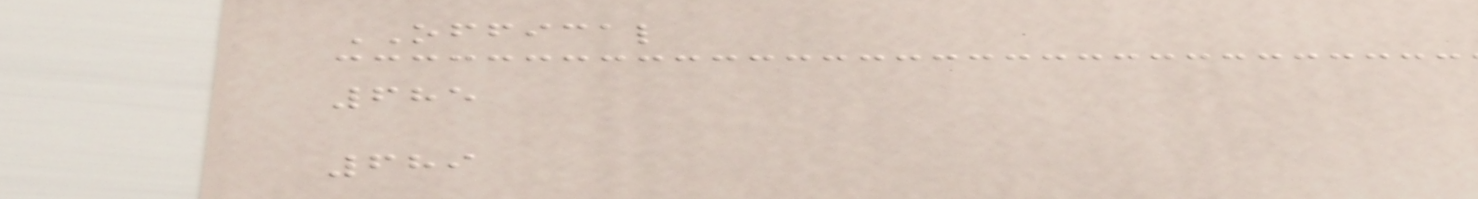OFFICAL
685
689
